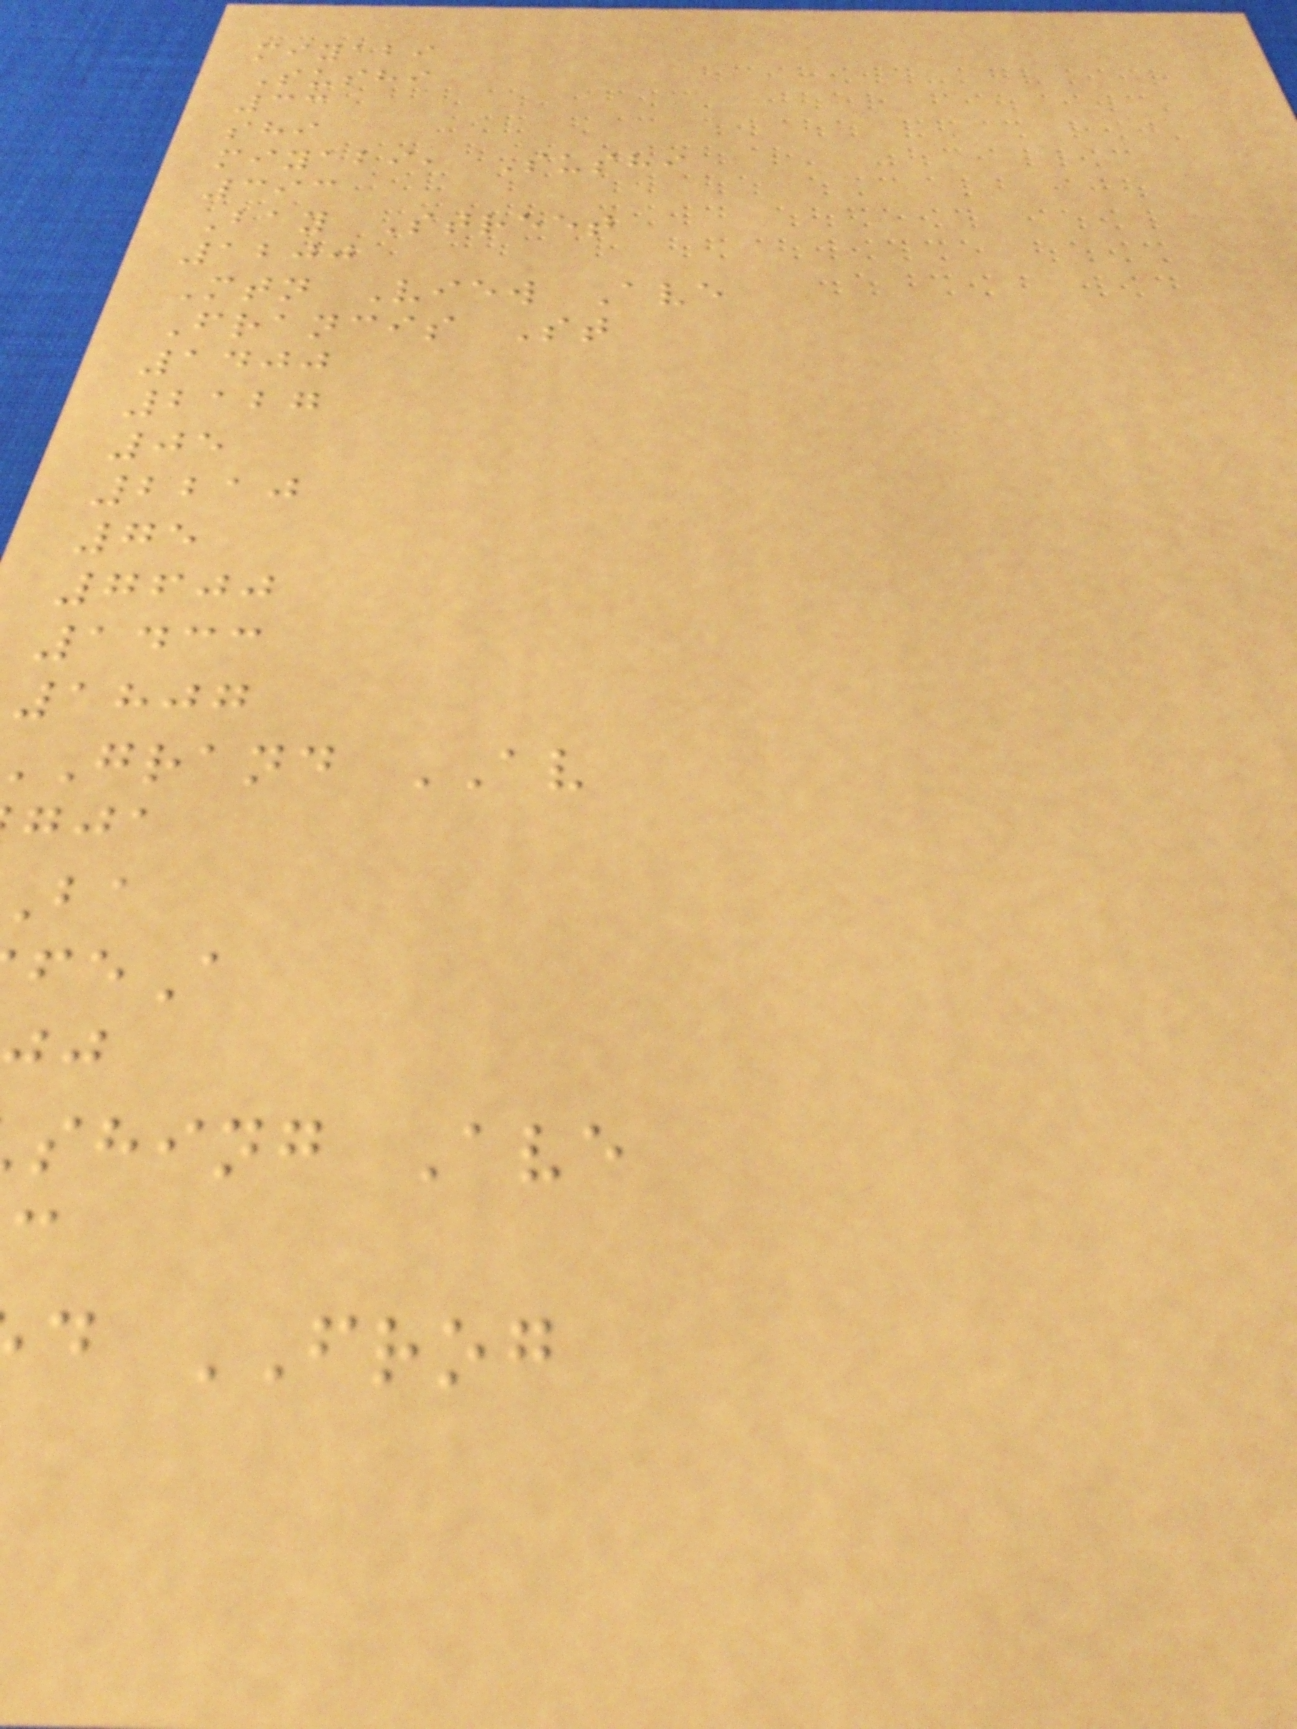miyabi
Sushi
33
shi
miyabi, Sushi
393
Bay Street
1200
Mtn View Ave
Francis St
1400
2127
05
2210
75
7600
1433
1807
grand AV
shing Ave
d FROG
